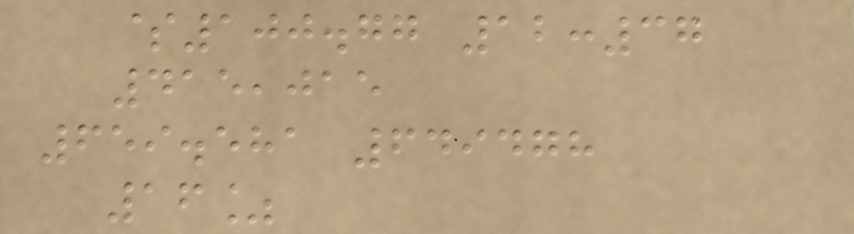$100.77 12:37
415,015
659.581 649478
16%
